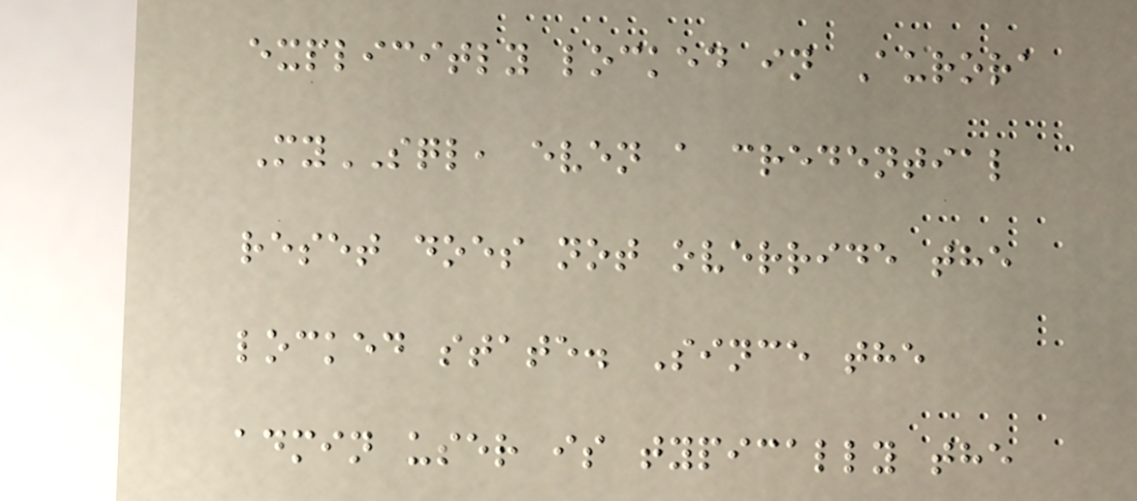explicitly locked in Aurora
MySQL, even a credential
reset does not override the
locked state. Since the
admin user is typically the
